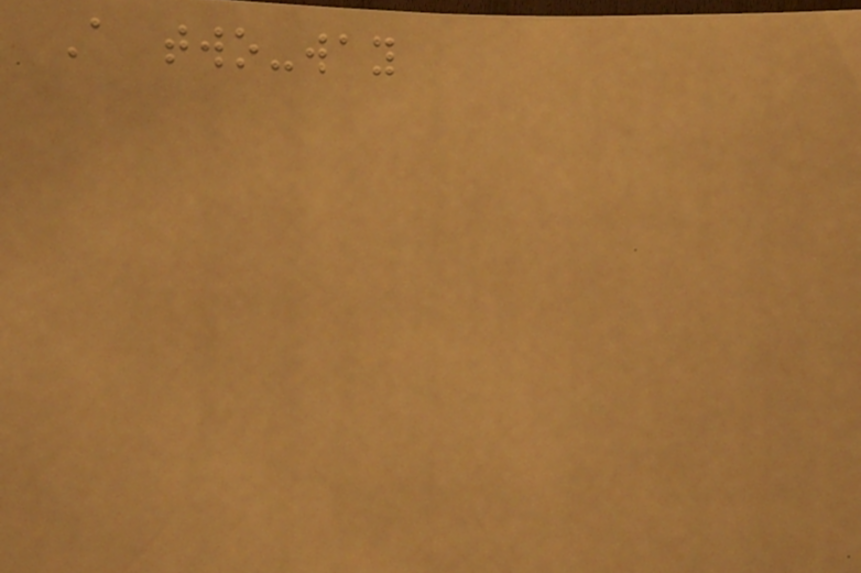A two-way
